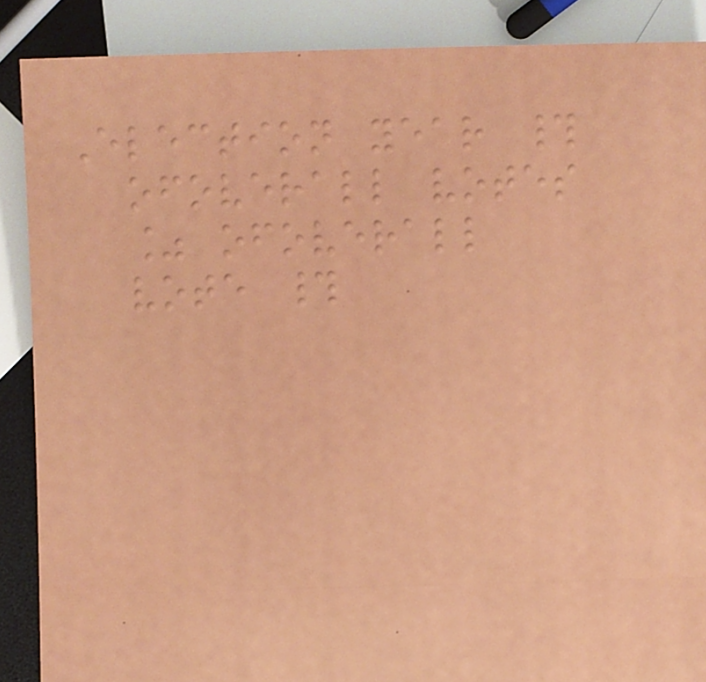Election year #
ofoverall votes
% ofoverall
vote #
